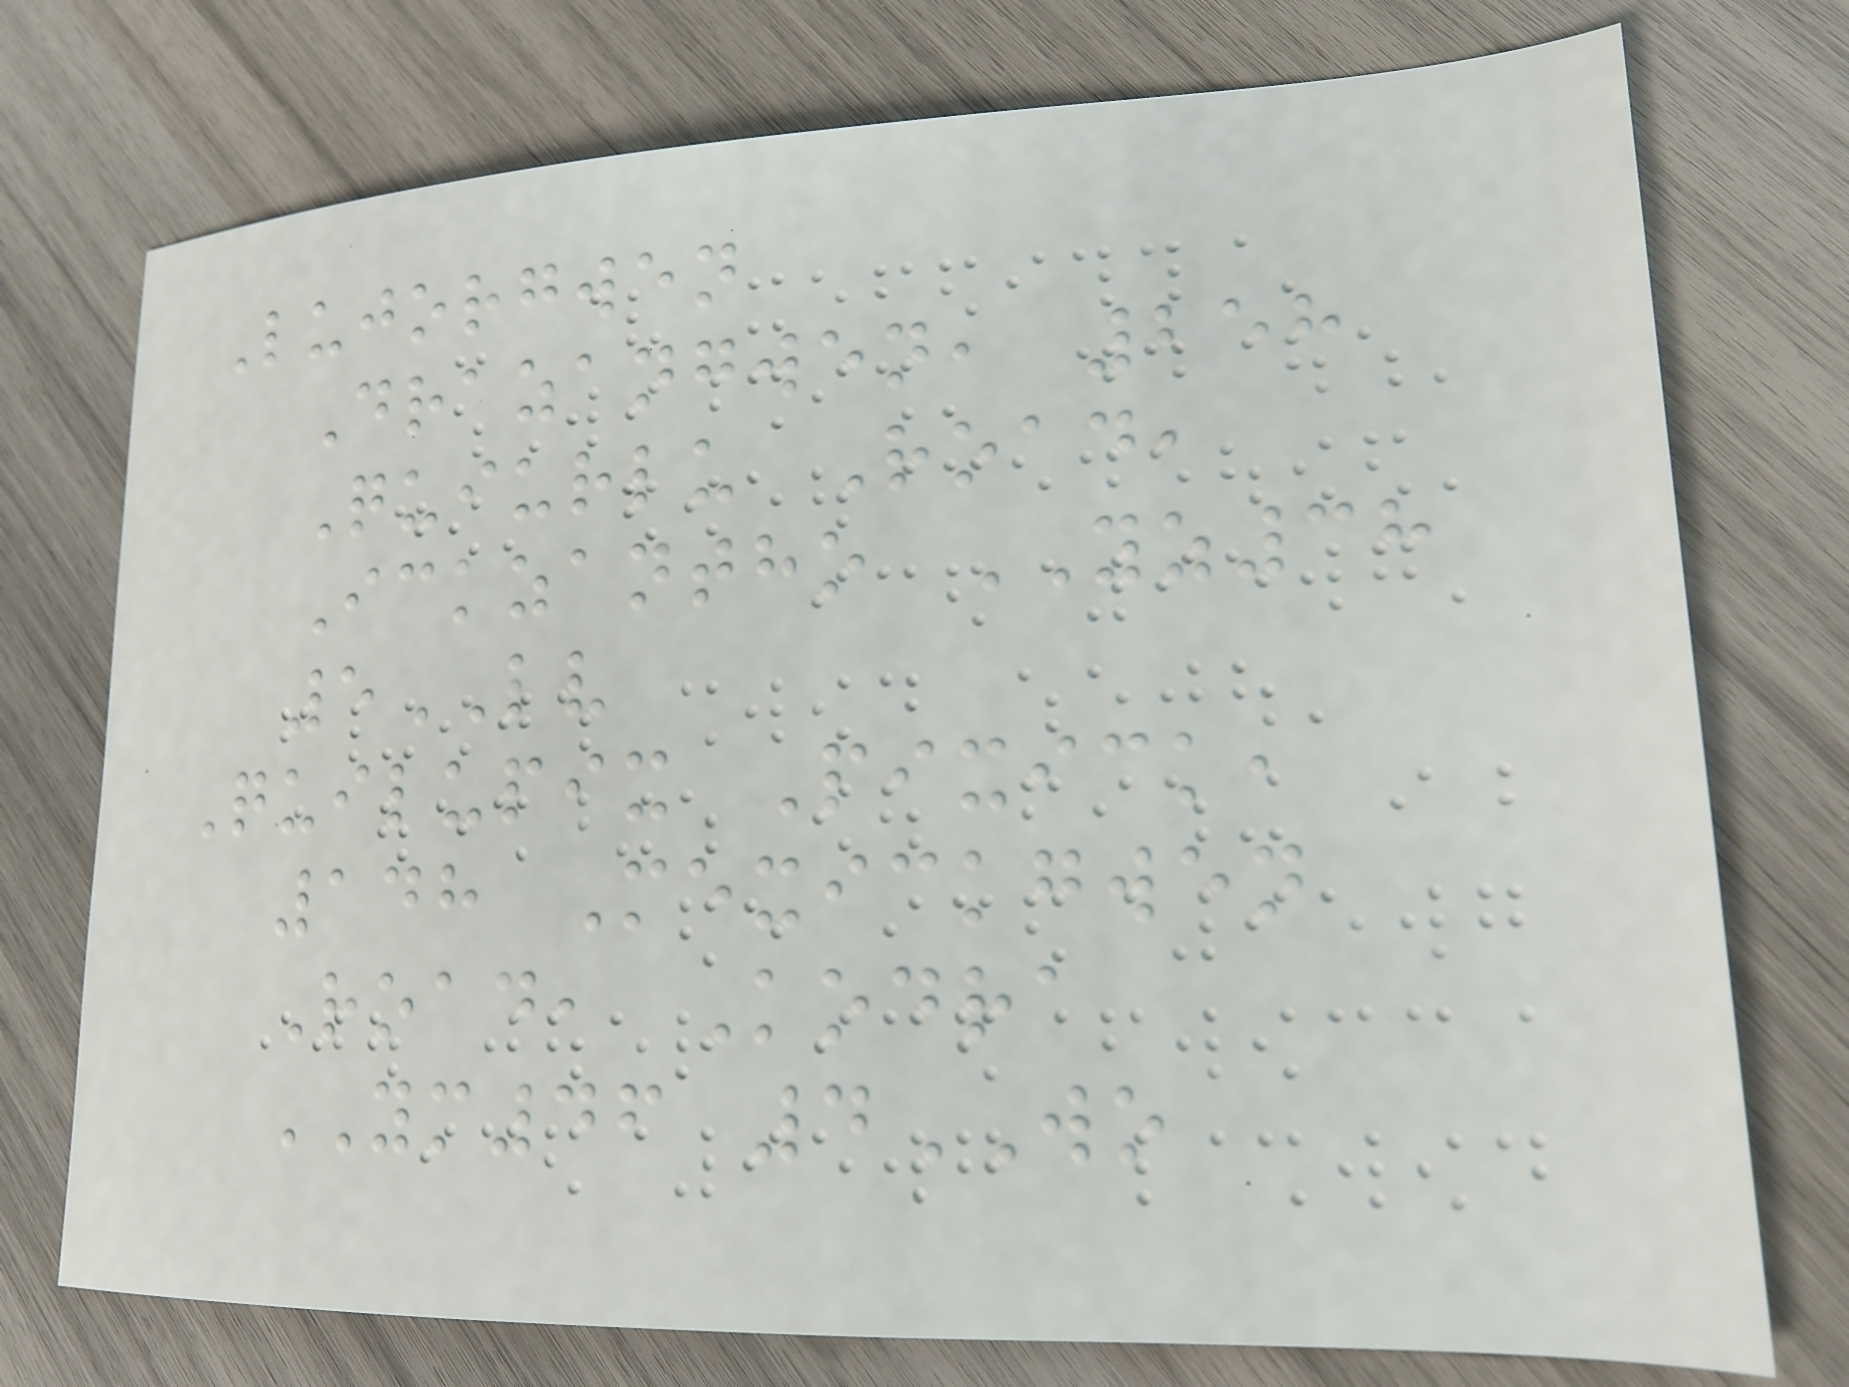Lujorgwen
Drazangwen, 258
Quiurlu Road,
Ickzantho YZ38
5LV
Quilupix Pixick,
148 Mexickgwen
Road, Kodra
YM46 4WO
